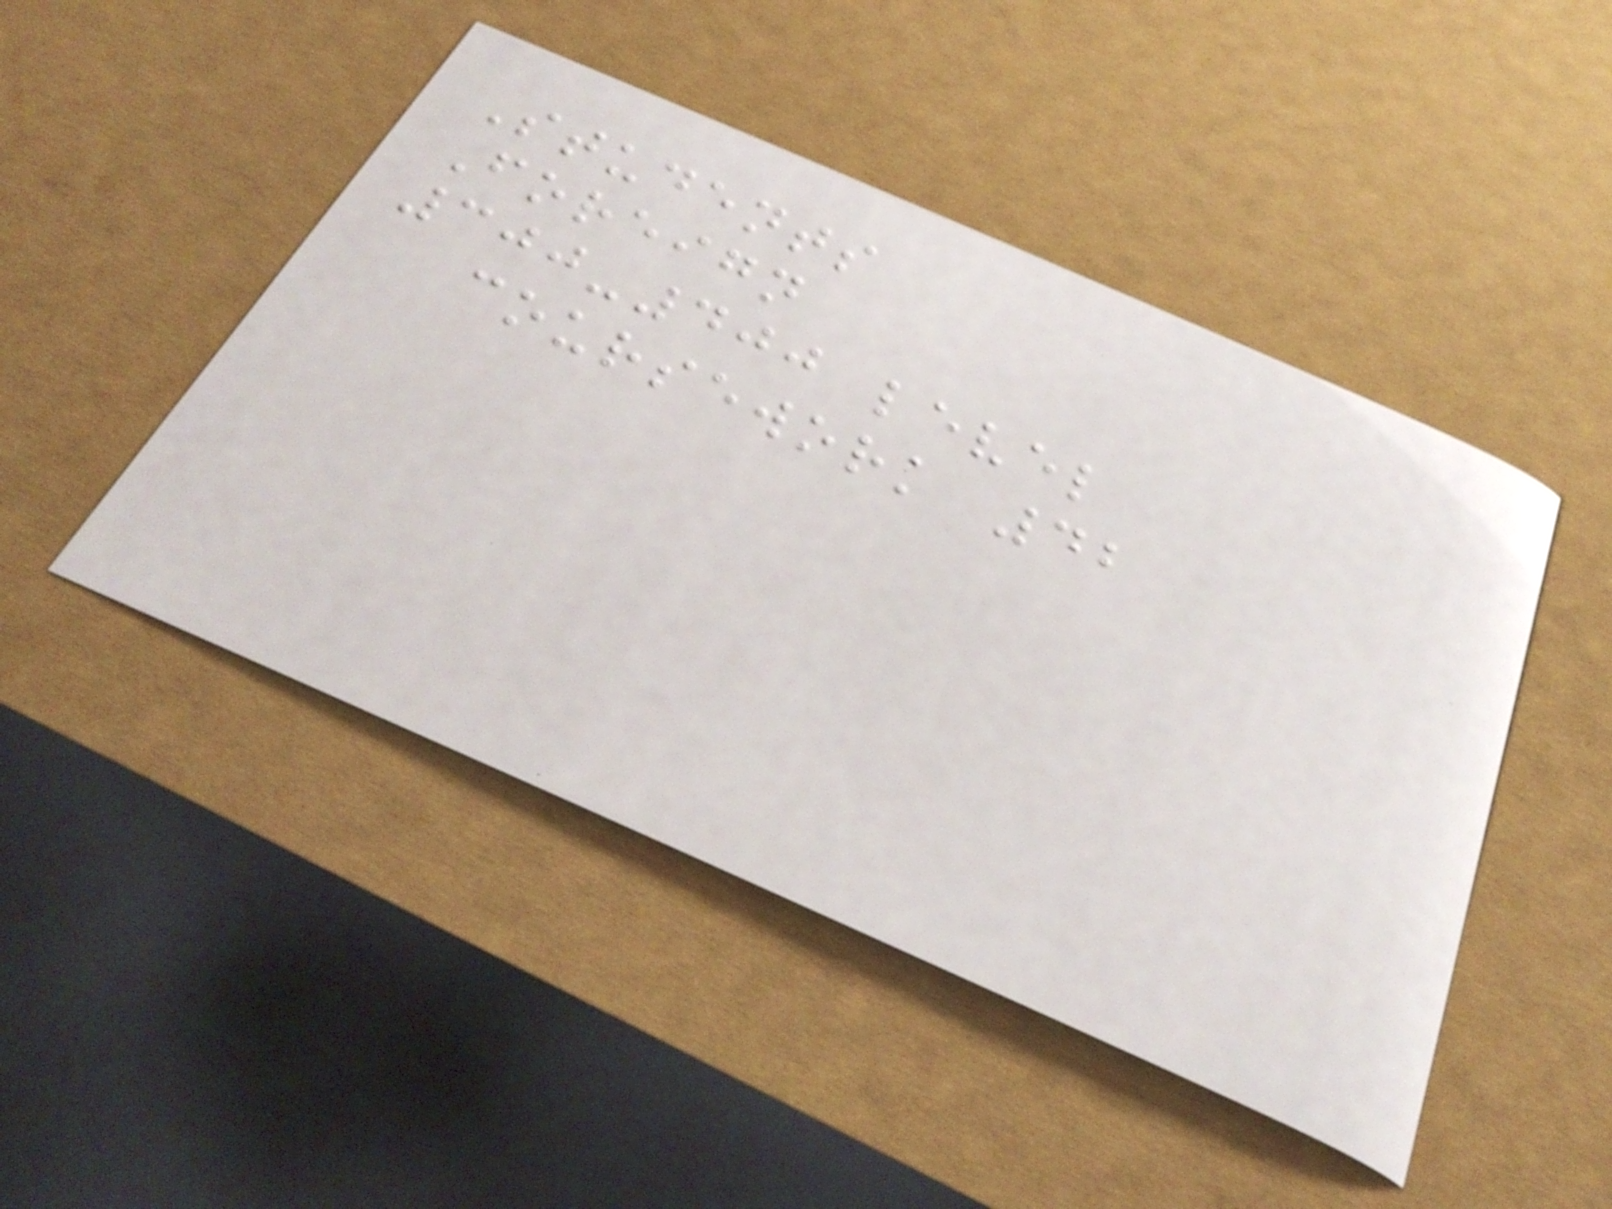Students
Foreign
300-400 level
coursework 42
